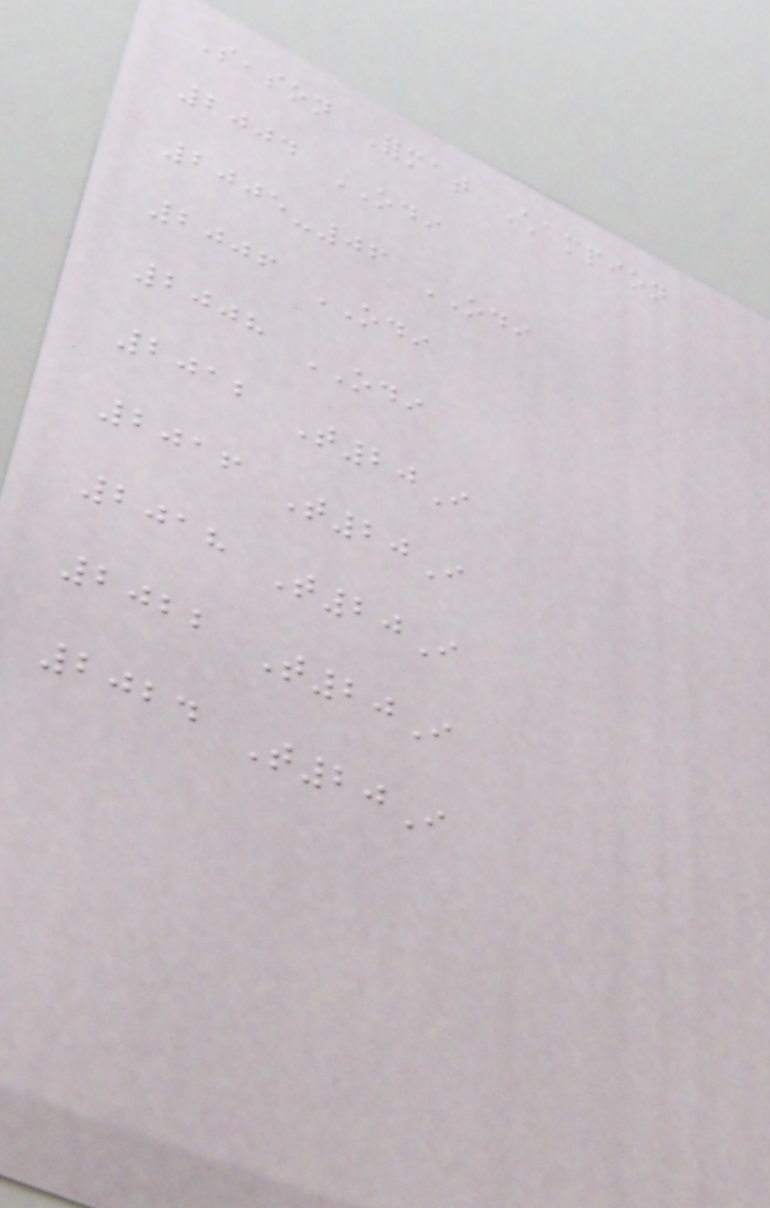Season Format Champion
2004 ODI
2005-06 ODI
2006 ODI
2008 ODI
2012 T20I
2016 T20I
2018 T20I
2022 T20I
2024 T20I
